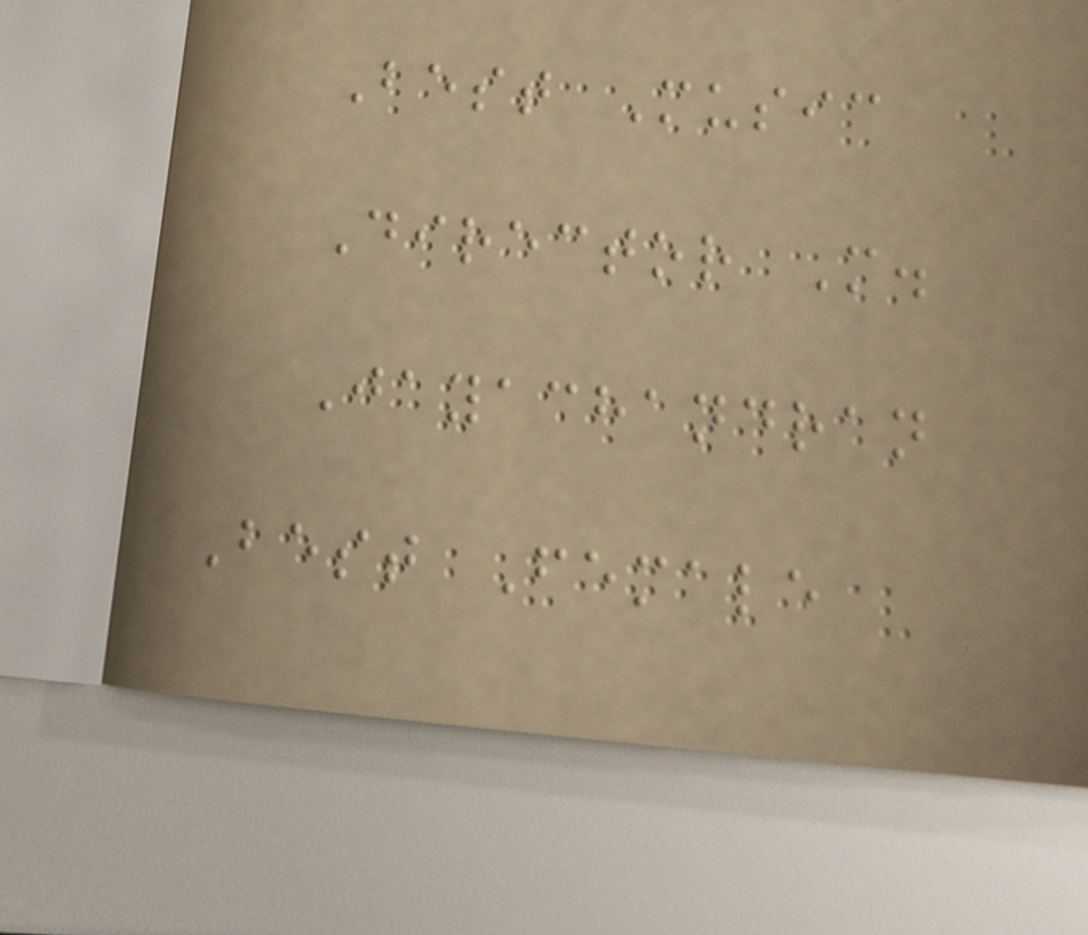Best Music
Director M.
Jayachandran
Best Female
